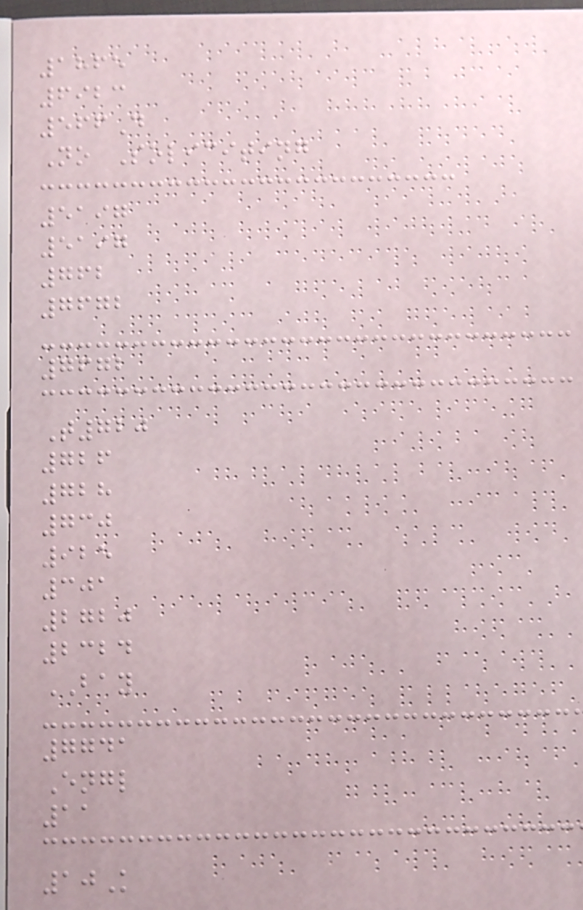1865
6923
566D
No Soliciting
5197
5197
762
7672
7672
T720
726
728
730
925
301
2720
2324
BAY
7741
Engl
11
10K
